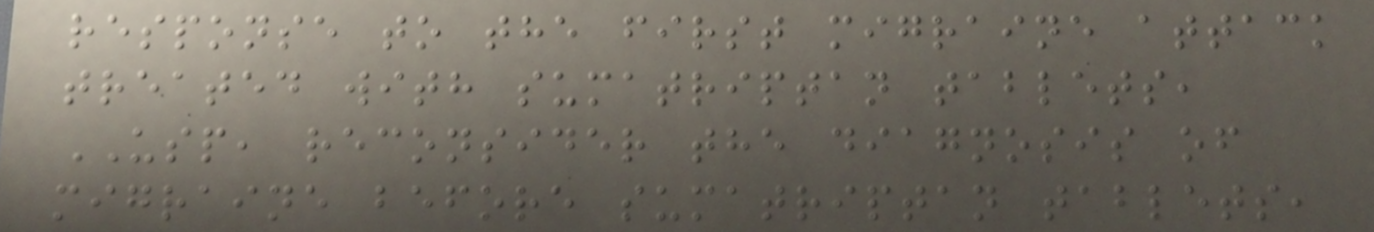response to the first migraine attack
treated with sumatriptan tablets,
USP, reconsider the diagnosis of
migraine before sumatriptan tablets,
